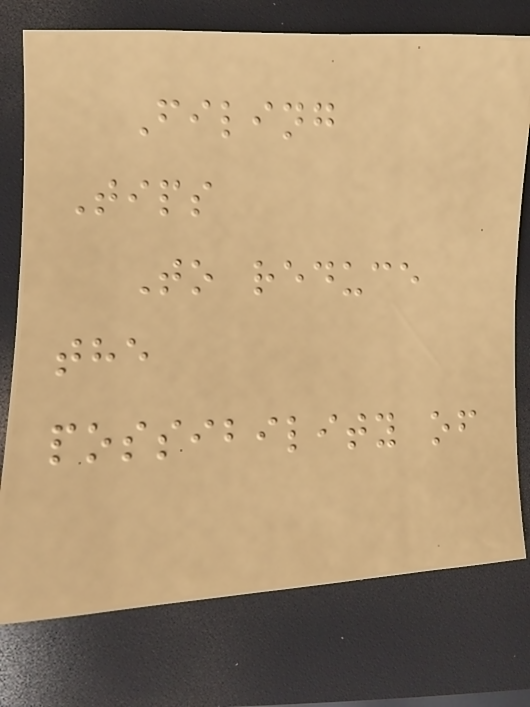Filing
Tips
To reduce
the
possibility of
